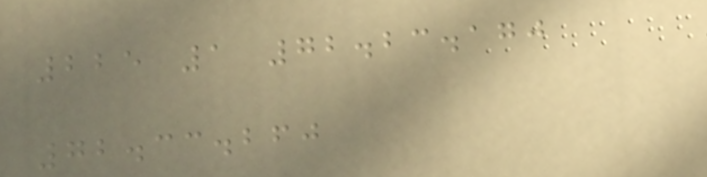225 1 72.23.170
72.33.260
